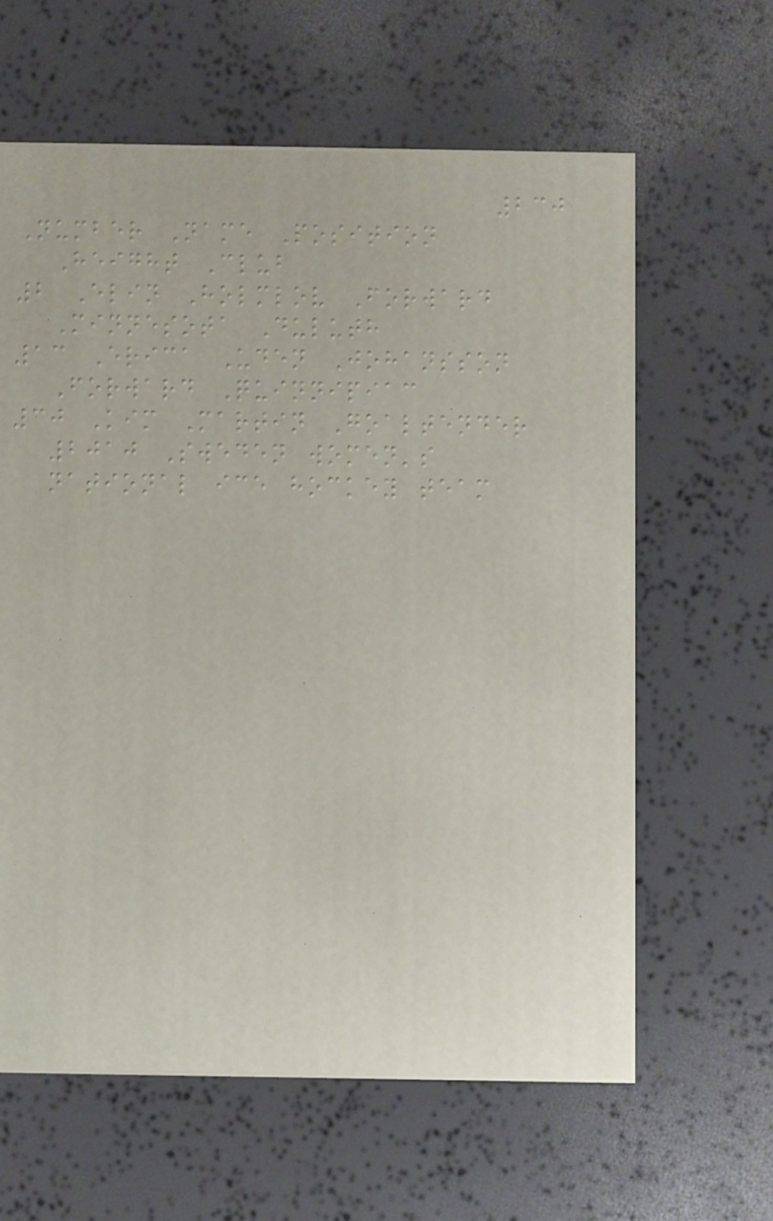230
Number Name Position
Height Club
2 Elin Holmlov Forward
Minnesota Duluth
13 Erica Uden Johansson
Forward Quinnipiac
30 Kim Martin Goaltender
2010 Sweden women's
national ice hockey team
